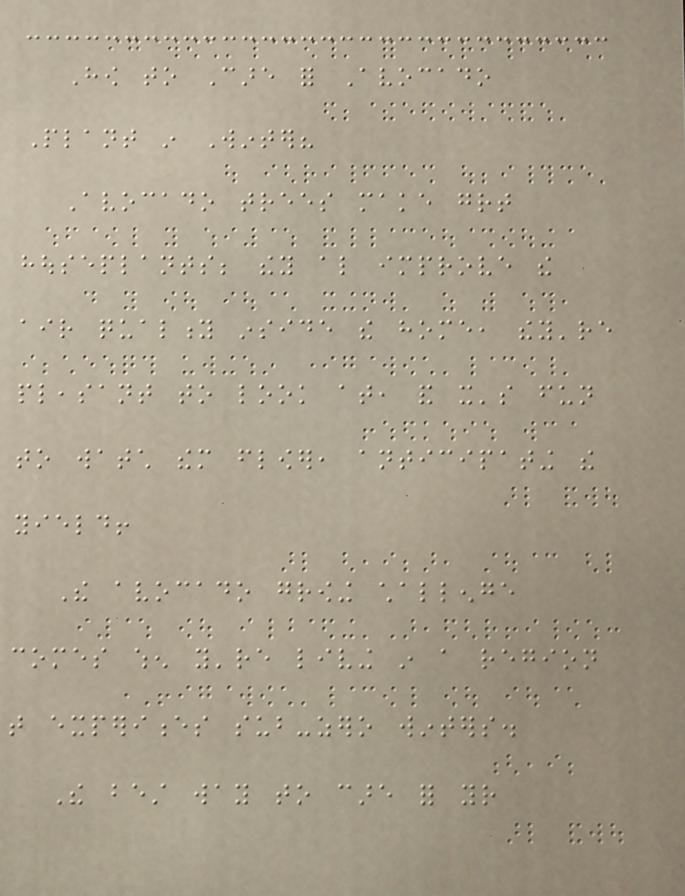How to Care for Avocado
Plant in Winter?
Avocado trees make great
houseplants; they also improve the
air quality inside the home, they're
pleasant to look at, and it's fun
to watch them flower, anticipating the
yield!
The avocado growing challenge
comes when you're living in a region
that experiences sub-zero winters.
The best way to care for your
